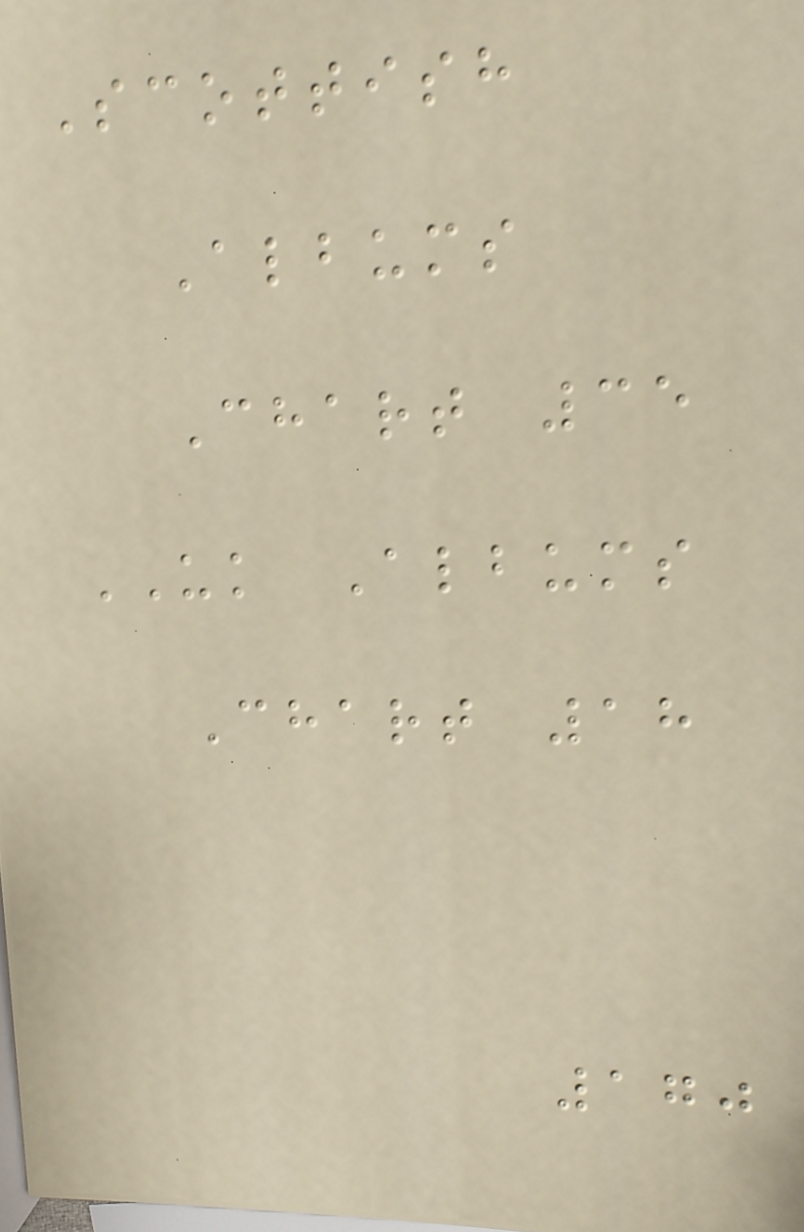Scottish
Albums
Chart 35
UK Albums
Chart 18
170
